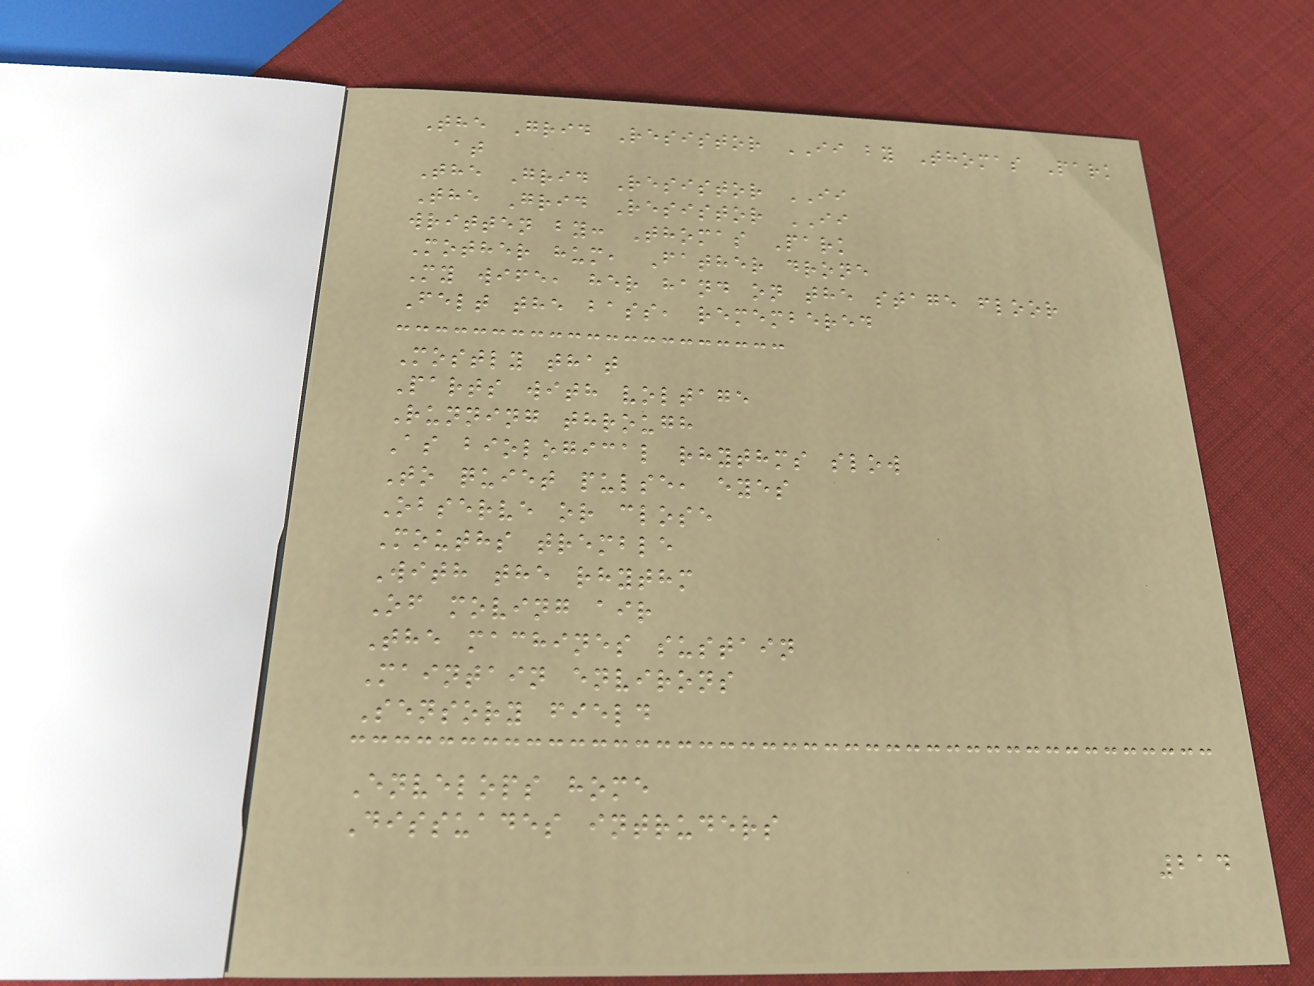The Grid Resistor II by Thomas Park
at
The Grid Resistor II
The Grid Resistor II
written by: Thomas Park
Mother hum, Father drone
My wife, her hand on the stage floor
Felt the bass, remembered
Mostly that
Parts with voltage
Running through
As biological rhythms slow
To quiet pulse, eyes
Observe or close
Mouths tremble
With the rhythm
Of moving air
The machines sustain
Maintain environs
Sensory field
Envelops home
Dissuades intruders
214
